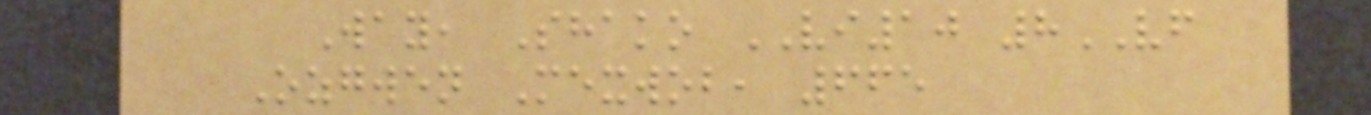Way, Shako VI10 8VF
Ozgwen Mexwob, 665
